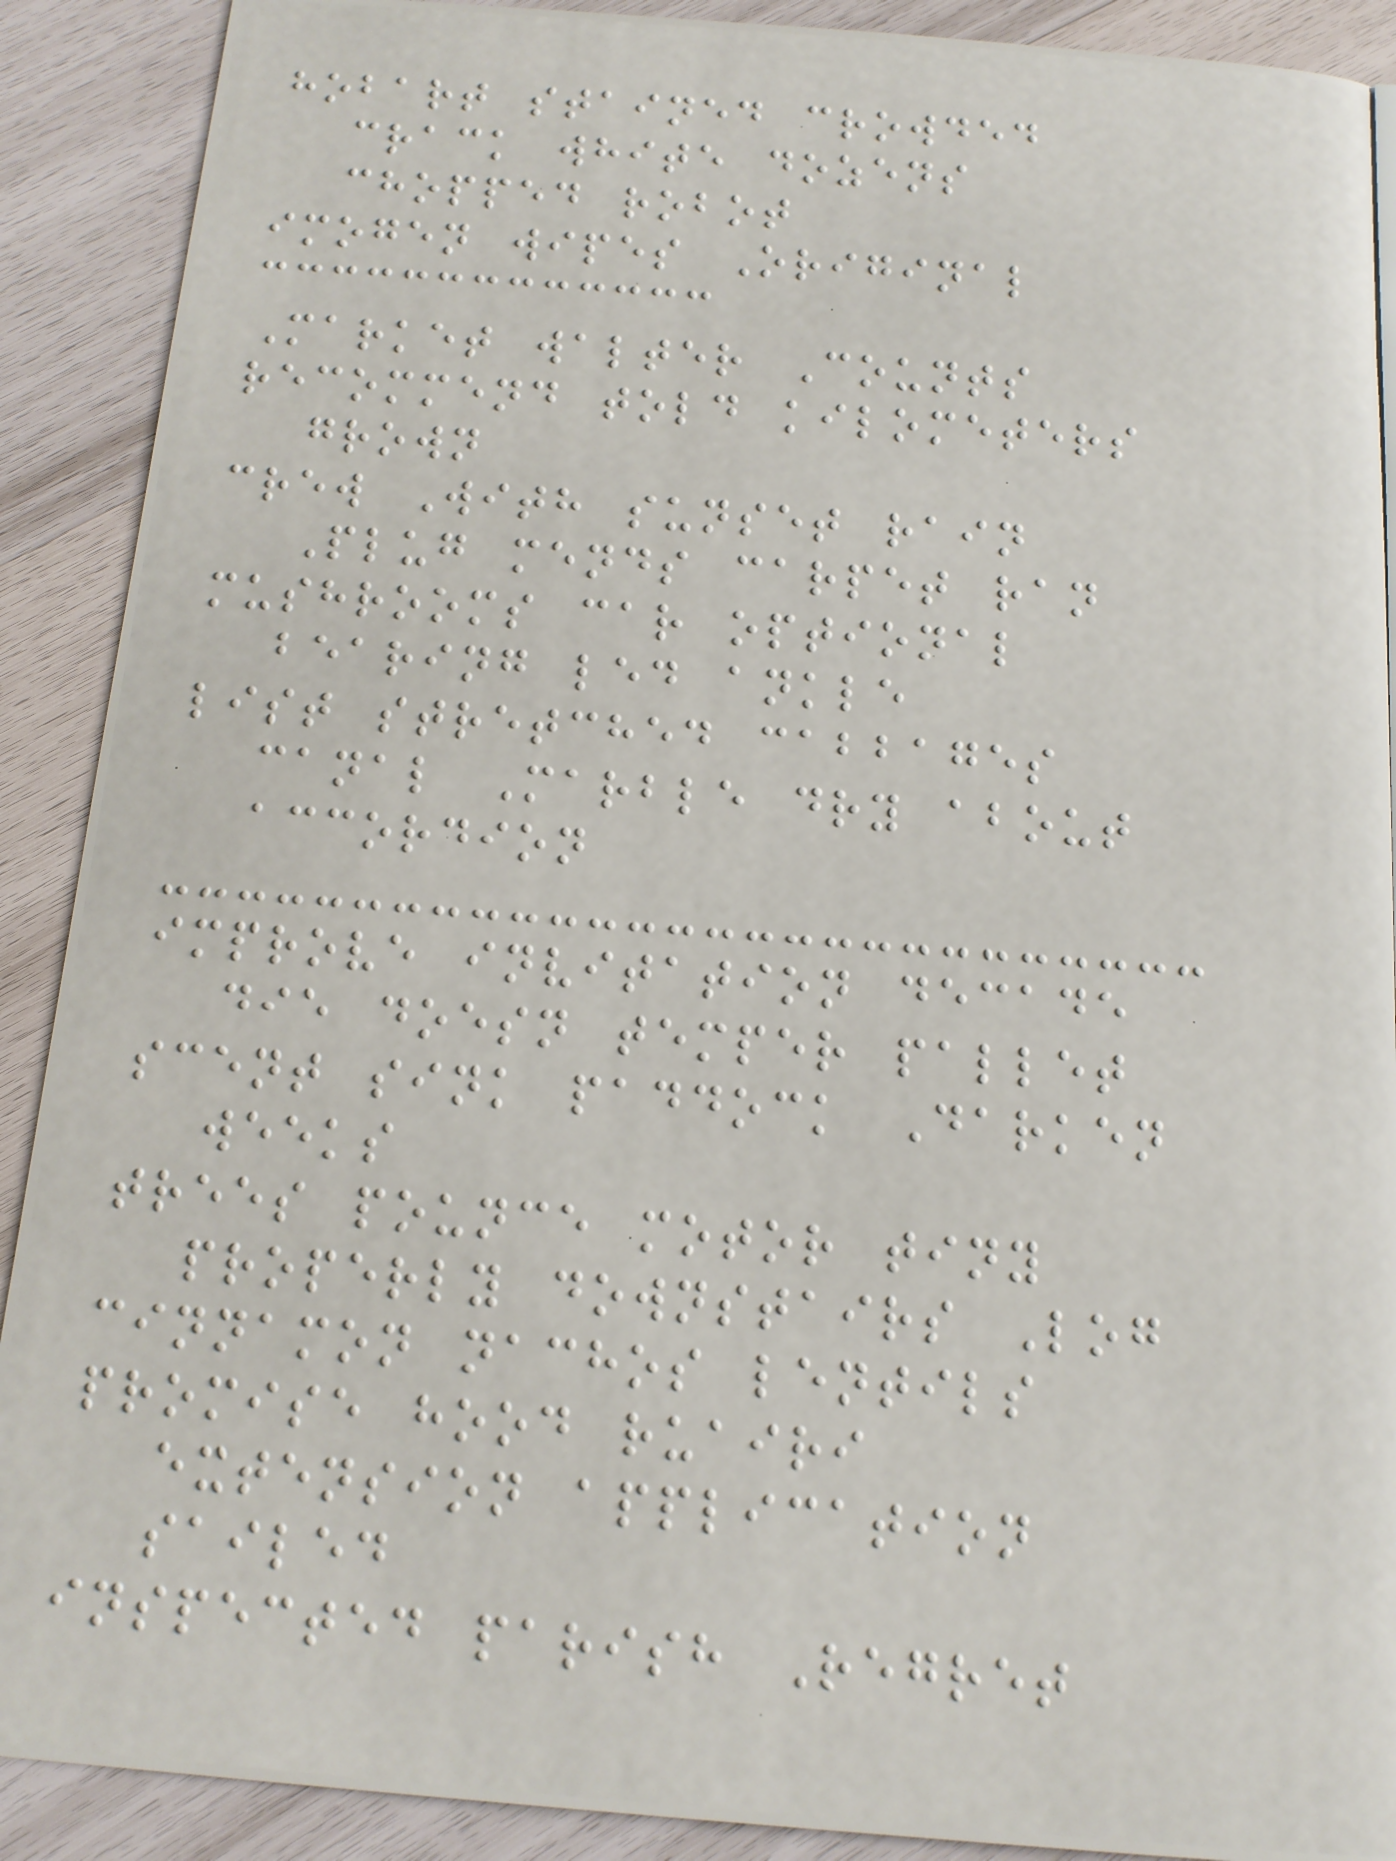hobart stained crowded
crack white dozens
chopped robot
imogen wipes Original
Market walter Counts
recommend told kilometers
grown
crew With sunset rain
Plug mends carpet ran
mushrooms car optional
bearing led ankle
list stretched cabbages
canal Marble dry about
accordion
improve invitation decade
die doesn temper pallet
scent sink paddock Darken
weeks
trees pounce motor tiny
properly downstairs Log
cinnamon nachos lentils
promise hood ruairi
extension application
sailed
inspected parish Regret
